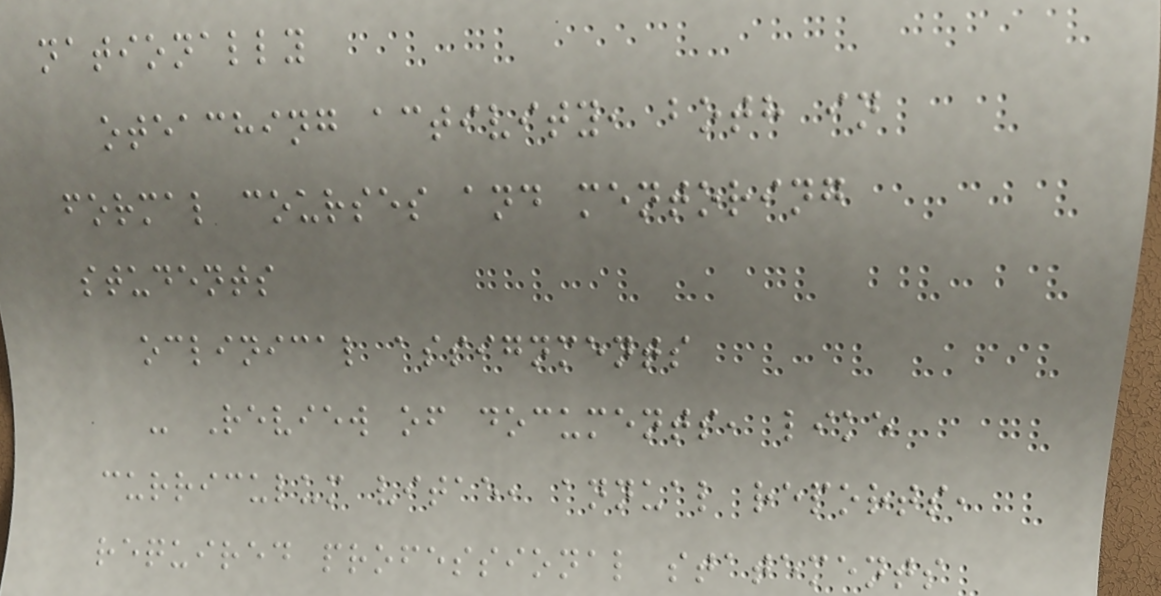nationally
oteaching activity, both in
formal courses and mentoring
students
oclinical assignments
- Review of documents, like
curriculum vitae, annual reports,
required professional statements
